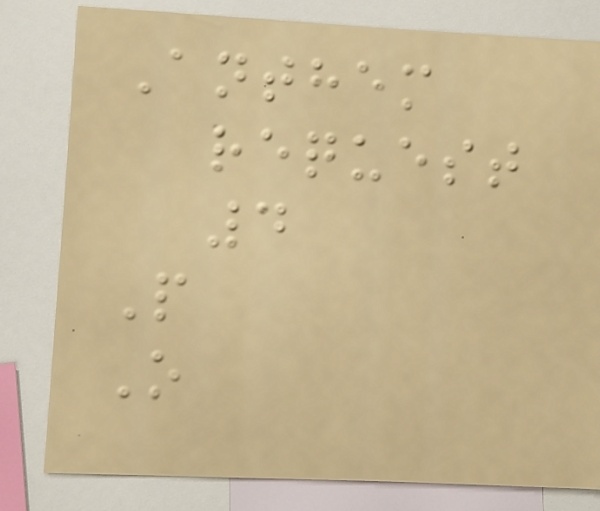Anthem
request
4
P
O
